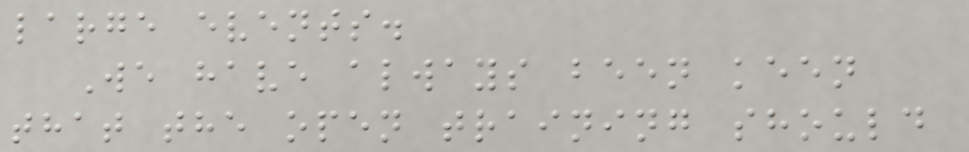large events.
We have always been keen
that the open training should
